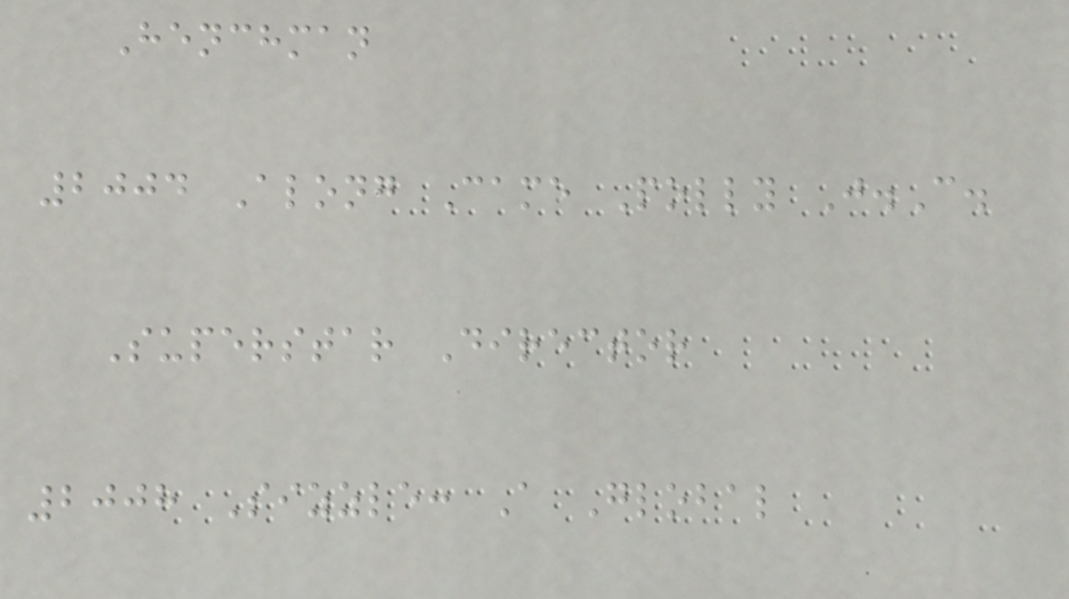Henchman
2004 Along Came Polly J.C.
Superstar Director
2008 Sizzle: A Global
